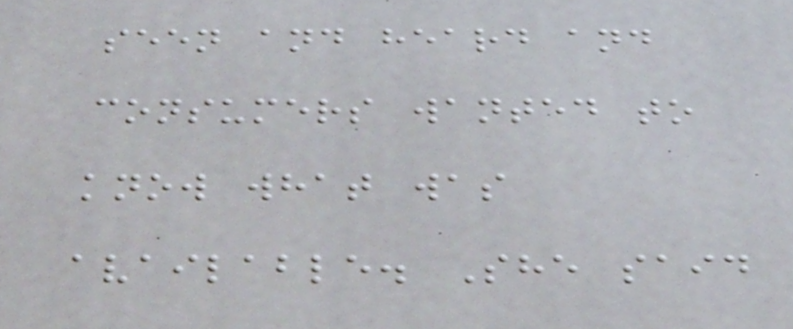seen and heard and
consumers wanted to
know what was
available. She said
